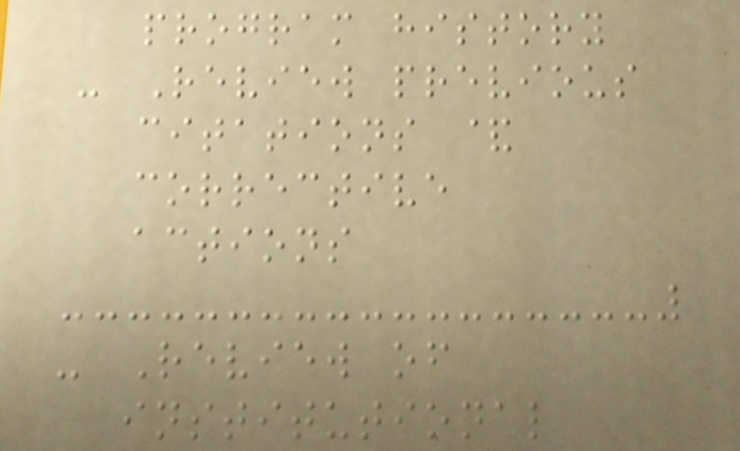program history
- Review previous
citations &
corrective
actions
- Review of
institutional
